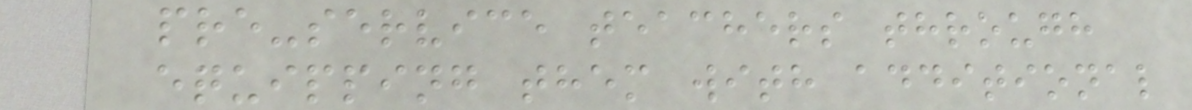pre-service teachers through
equipping them with additional
